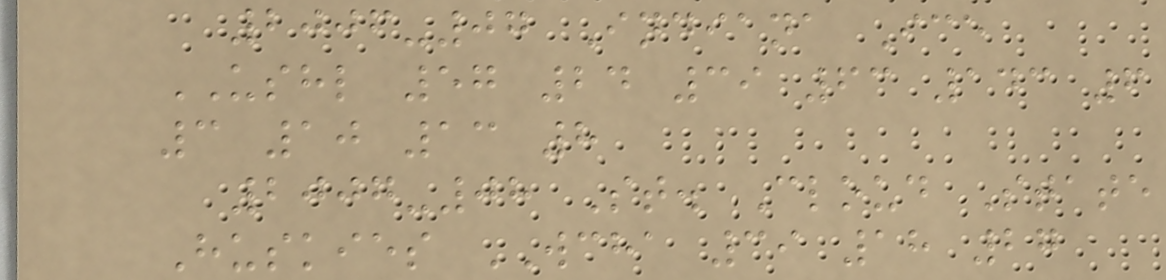2006-07 Indiana Ice
USHL 57 24 39 63 143 6
3 10 13 8
2007-08 St. Cloud State
Huskies WCHA 39 18 27
